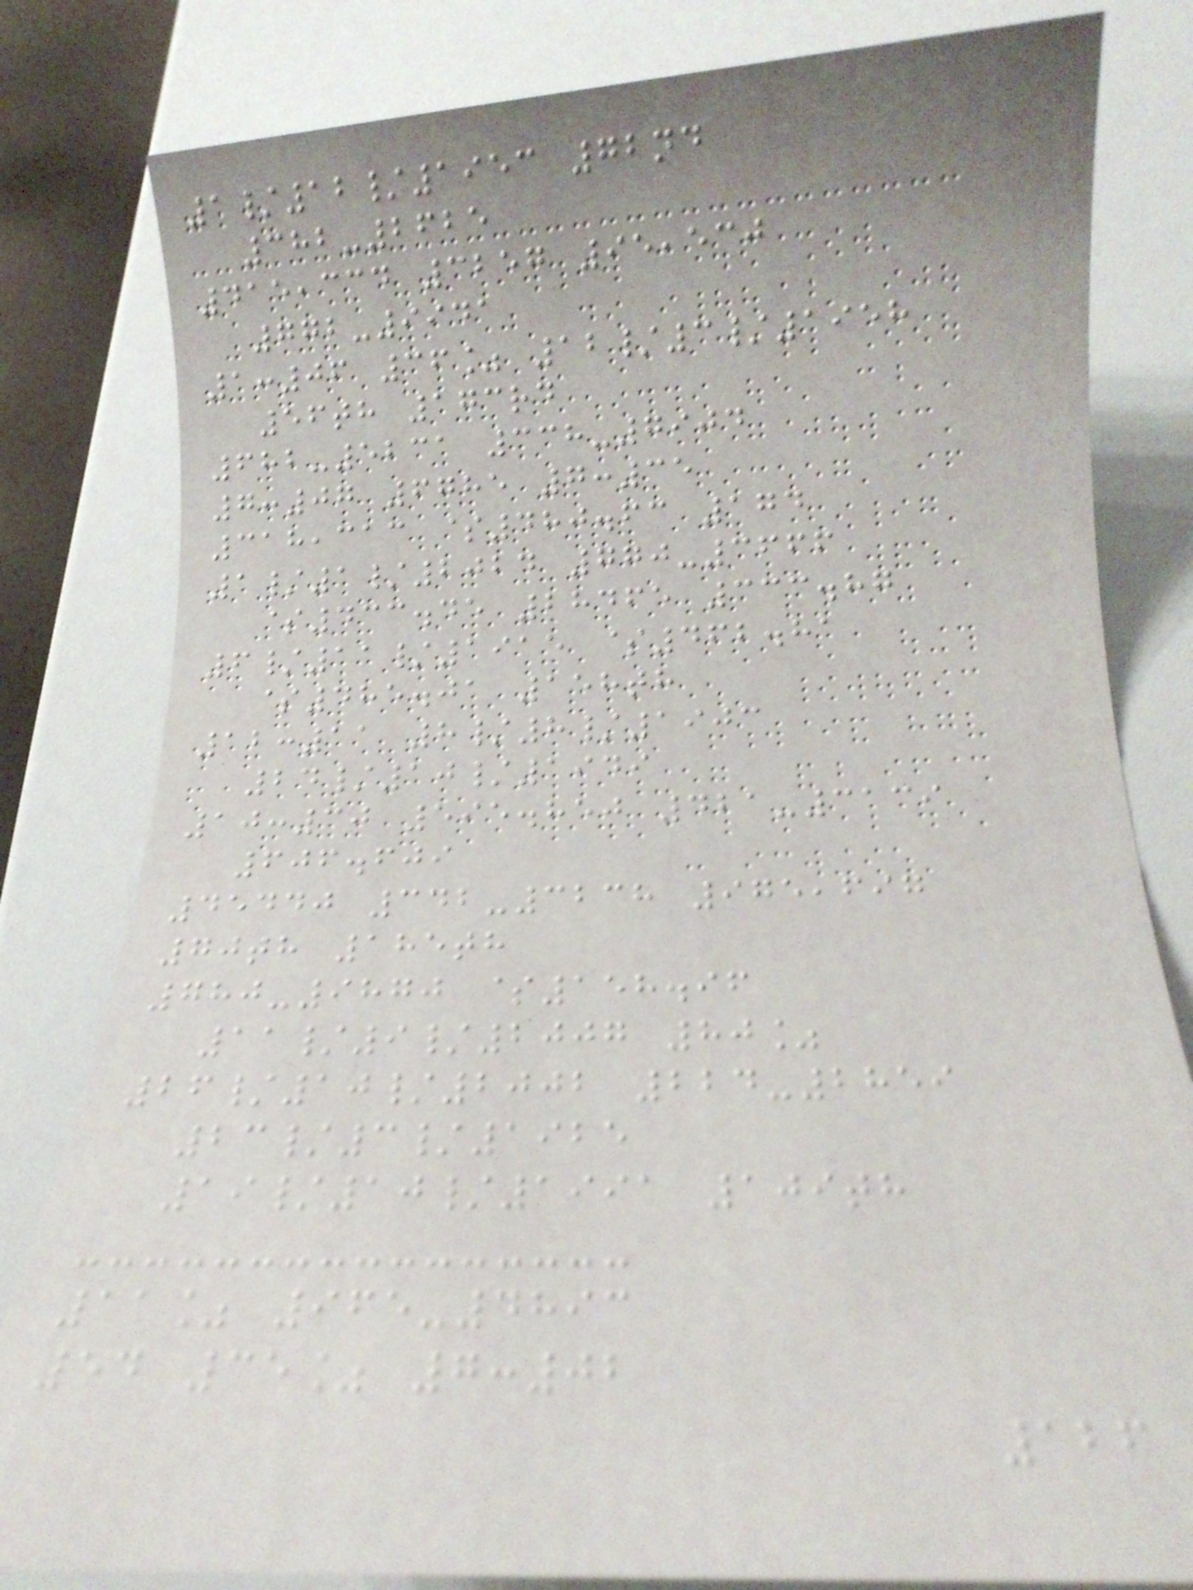1/12/1953 72nd
382-2625
415,334 3257 95,530
772-9941
1:06 36% 12/3/1958
56th 173rd
682-5231 338-7904
7:07 6785 7:35
318,313 $480.63 174
1/1/2024 770-3666
$433.45 28465 333.87
6/11/1915 $462.81
$485.01 158th
12:11 8/8/1903
24/10/1949
10:30 595.850 421-3139
606.609
45440 342-3238 975,697
70th 185th
780-9870 $158.96
11/9/2007 80%
26/10/2002 224-2859
23/3/1925
19/10/1991 109th
11% 965-4893
54 35% 7:02
126
